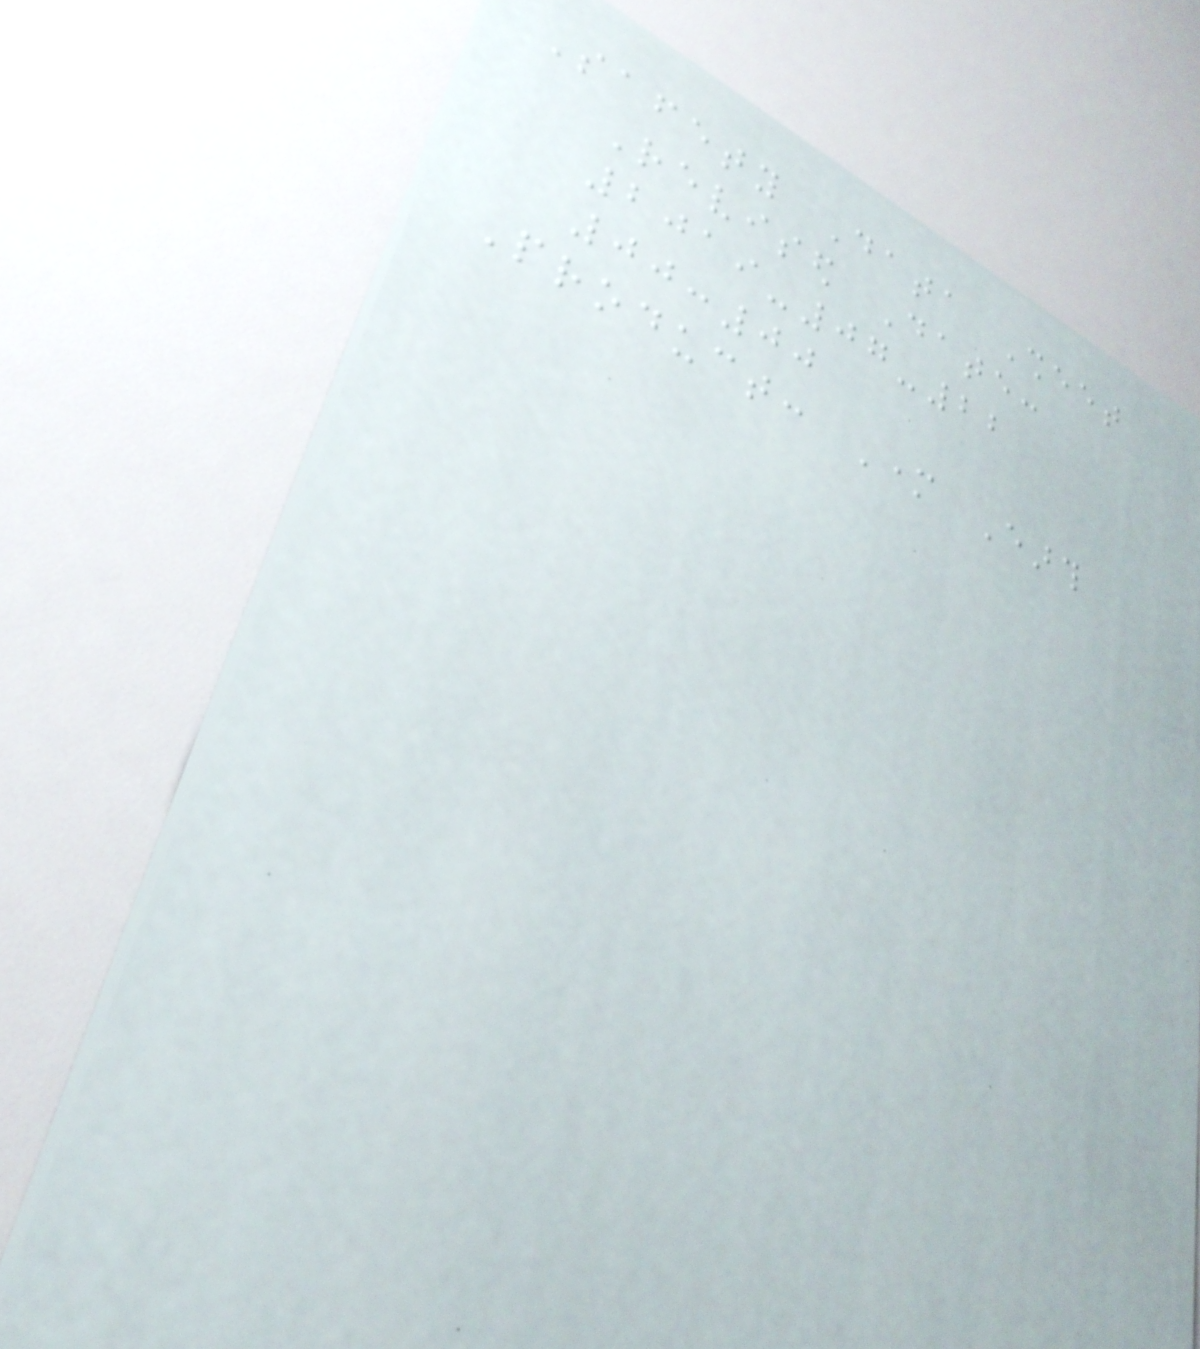Safety Data Sheet
Revised Date:
2019-07-22
00:00
Product: Mother Earth
